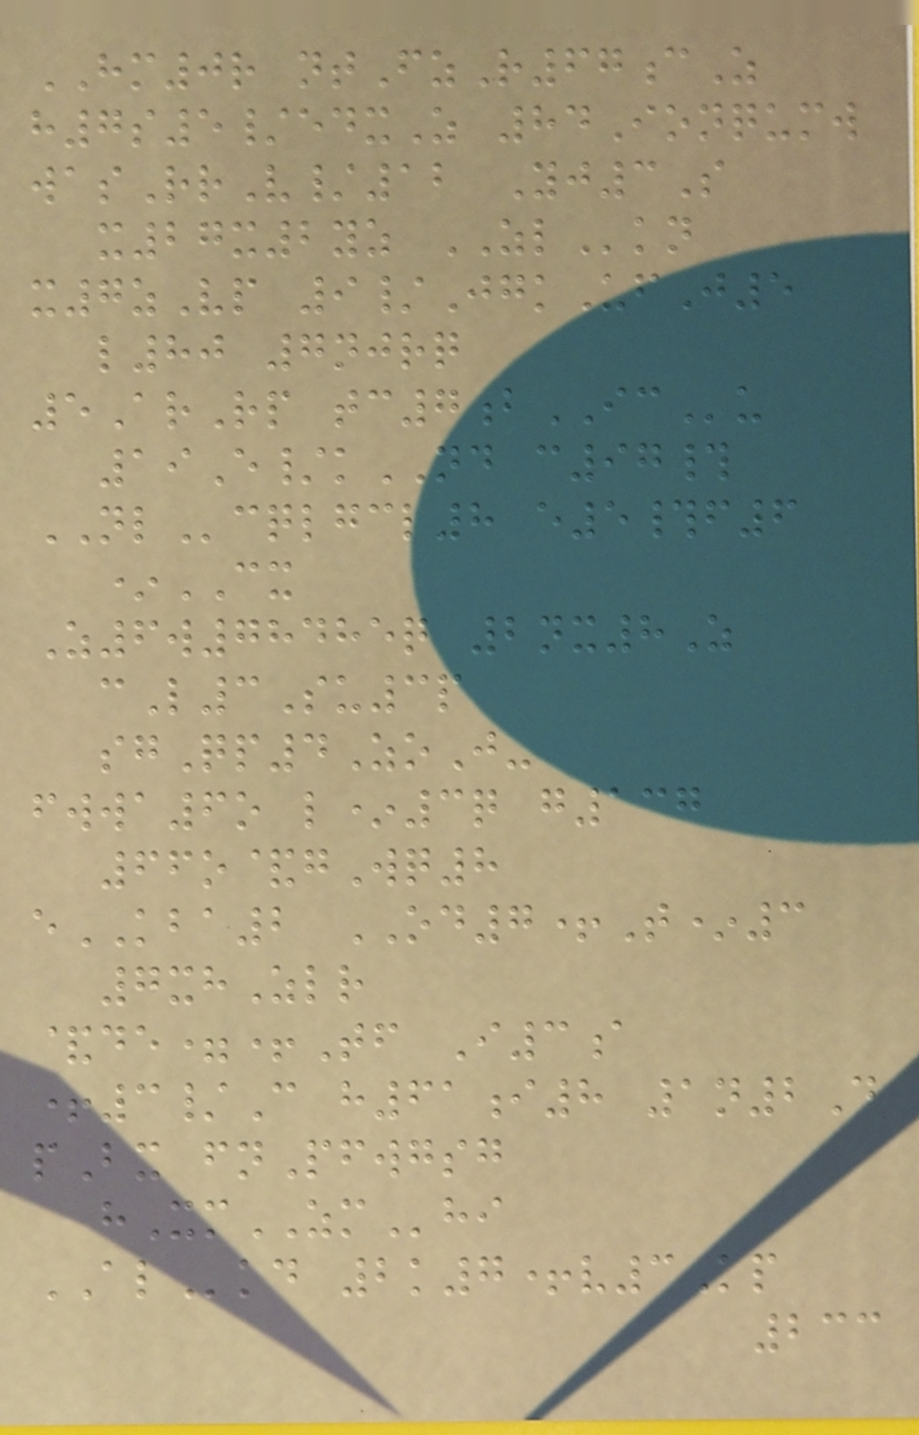HM0r ntFzR67cZ
h7s5/edxZ 84Ionqumw
wasRrV/12 Yj3S
x27x2yz ZLkn
x7zVp 9/JgkUfJ5
l80 7njrq
5ArRp tc7bICu
19E/kND c97#
NLcqlgcl8 e5#f6
*CX
Z6w78485q 2nx8Z
cL3Su3p
sgQp4ZoJ-
fwwa6o l*3q g137
66o&gWq8
eKBA2 OD7+T*3
7xhZlr
&de=+Tf I3a
+3/C h61i8 1n2D
pBx fnPfwgsg
hXmZMhi
ALkd 2k7+v3Kp
233
